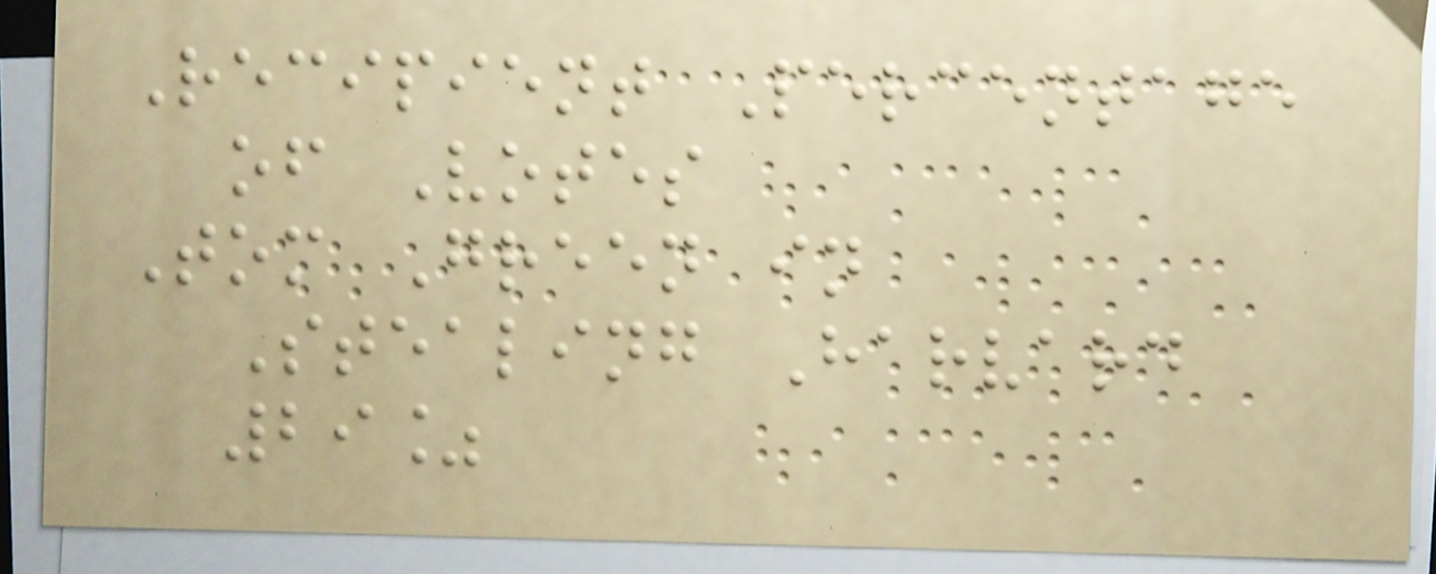Recipient Percentage
of Votes
Tom Green in
Stealing Harvard
29%
